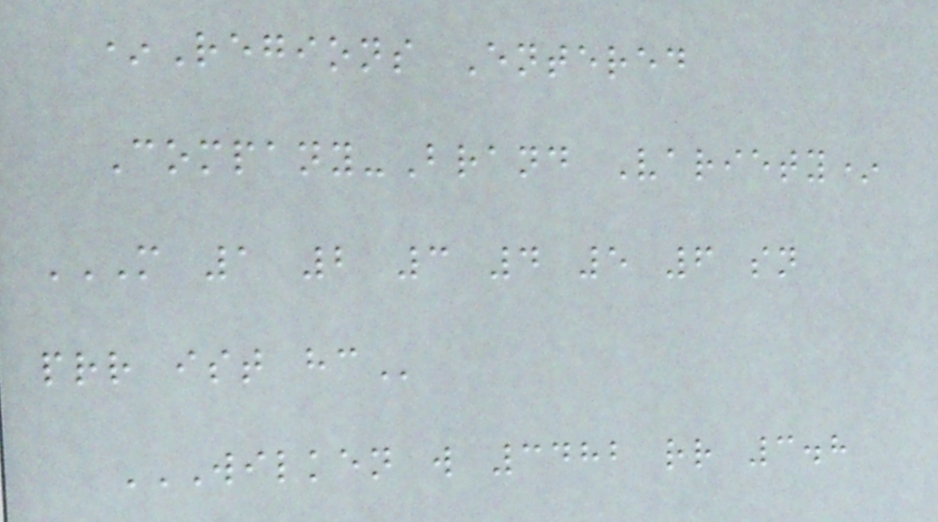*Regions Entered
Company-Brand Variety*
M 1 2 3 4 5 6 SN
PRR IST HC
WILKEN W 3482 RR 3.8
